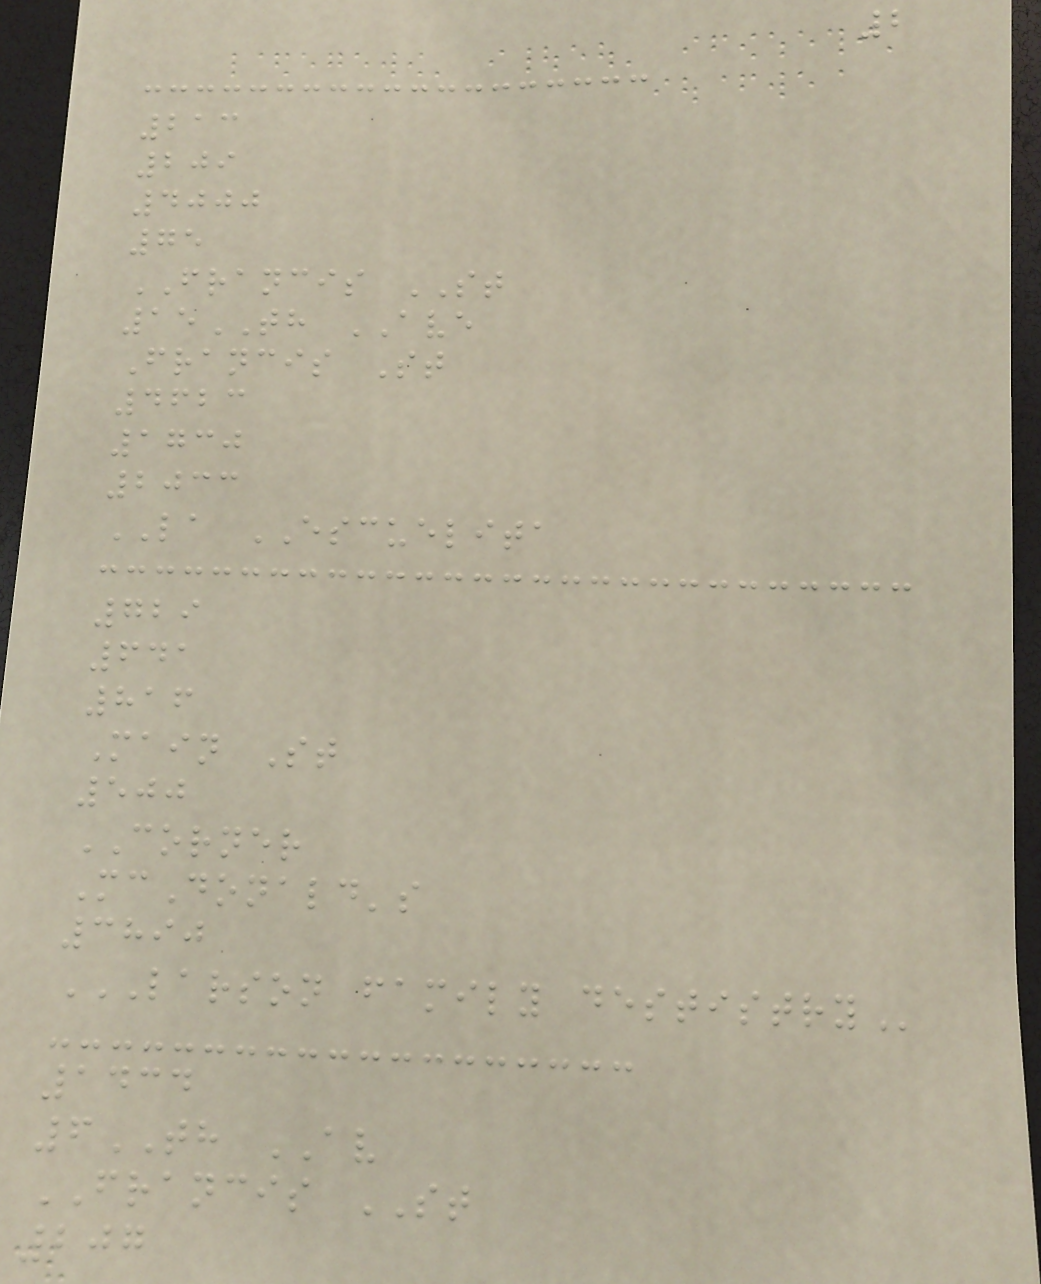2
213
209
4000
75
FRANCIS ST
15TH AVE
Francis St
4623
1730
2033
LA ESCUELITA
729
641
816
Main St
500
CORNER
McDonald's
3890
LARSON FAMILY DESTISTRY
1434
6TH AV
FRANCIS ST
207
